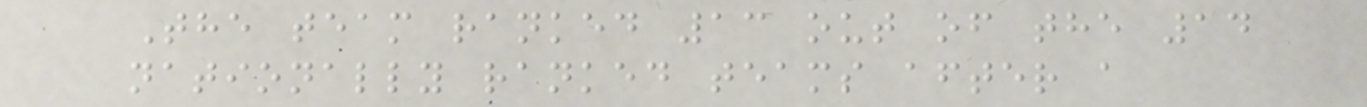The team ranked 13 out of the 14
nationally ranked teams after a
